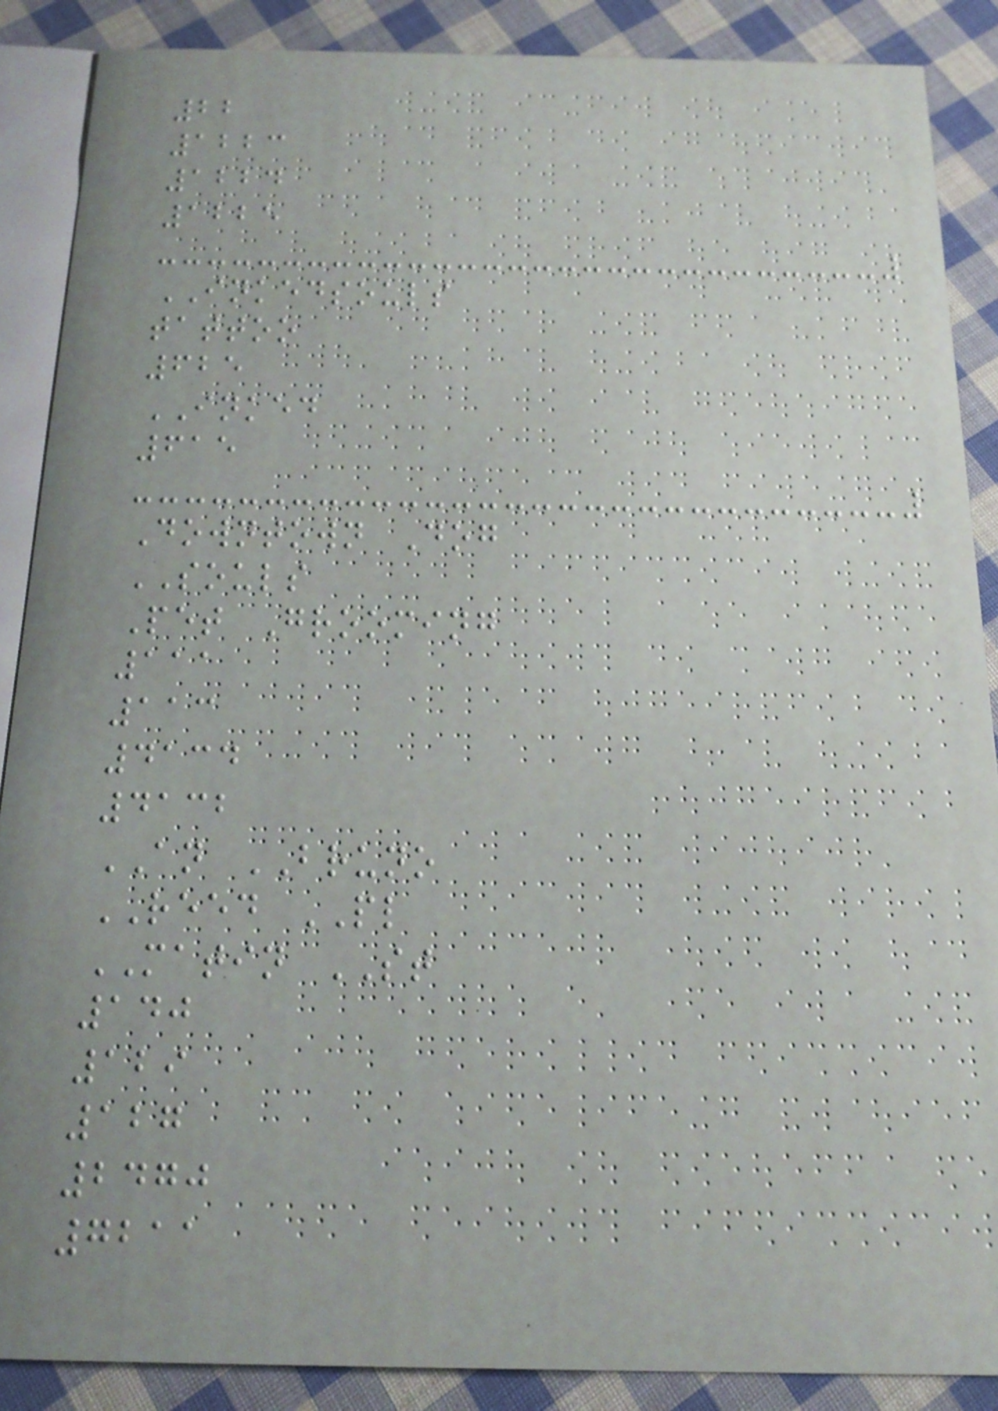22
1223
1224
1225
INKEDSOULS
tattoo
625
INKED
615
Downtown Dog
SOULS
Pet Grooming
111
113
4134
4132
AN BRUNO
REED PL
MATIN ST
140
129
127
2470
7211
